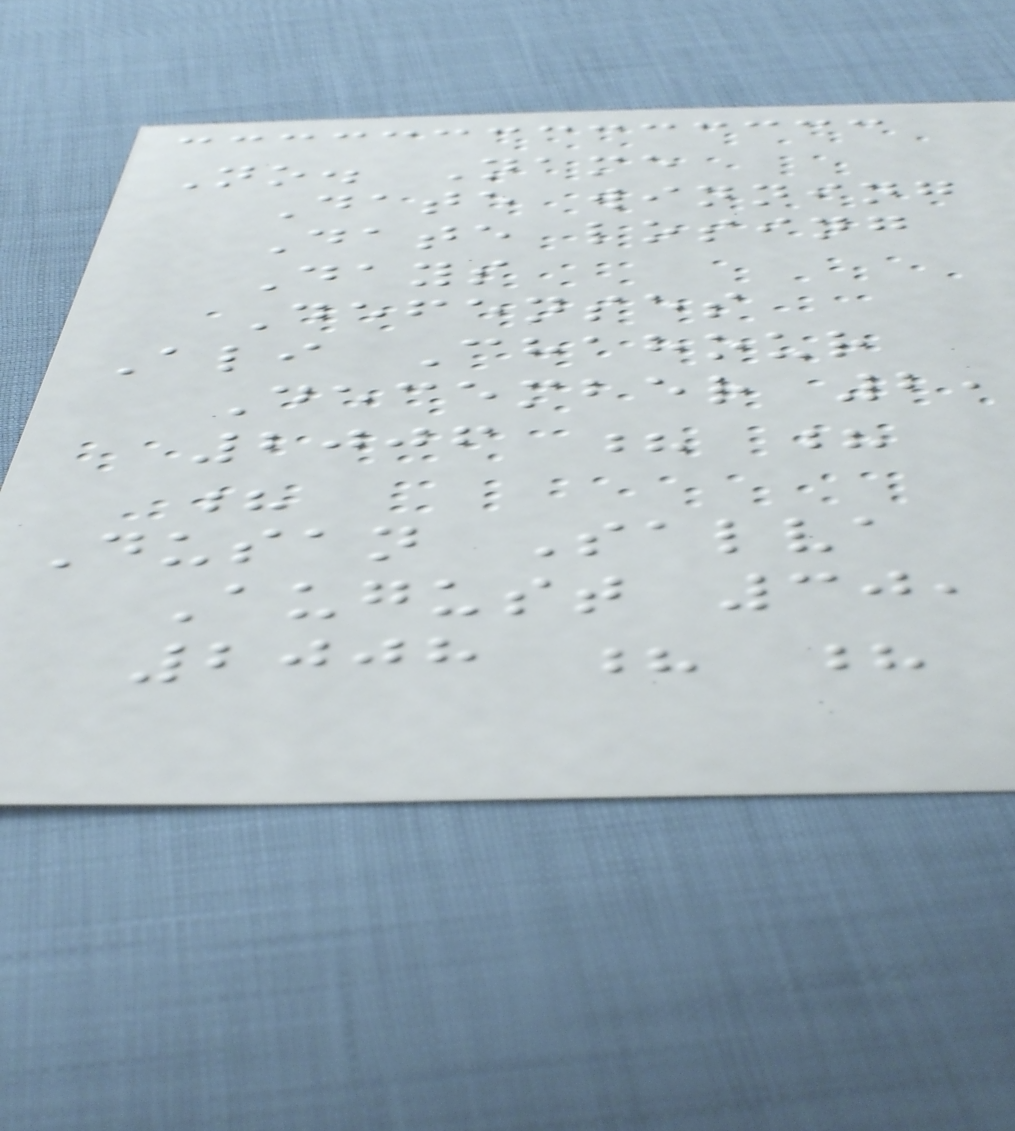No. Name
Date winning
Date losing
Days
Defenses
Ali Chahour
December 2,
2006 ? ?
?
Dusan Salva
August 30,
2008 ? ?
